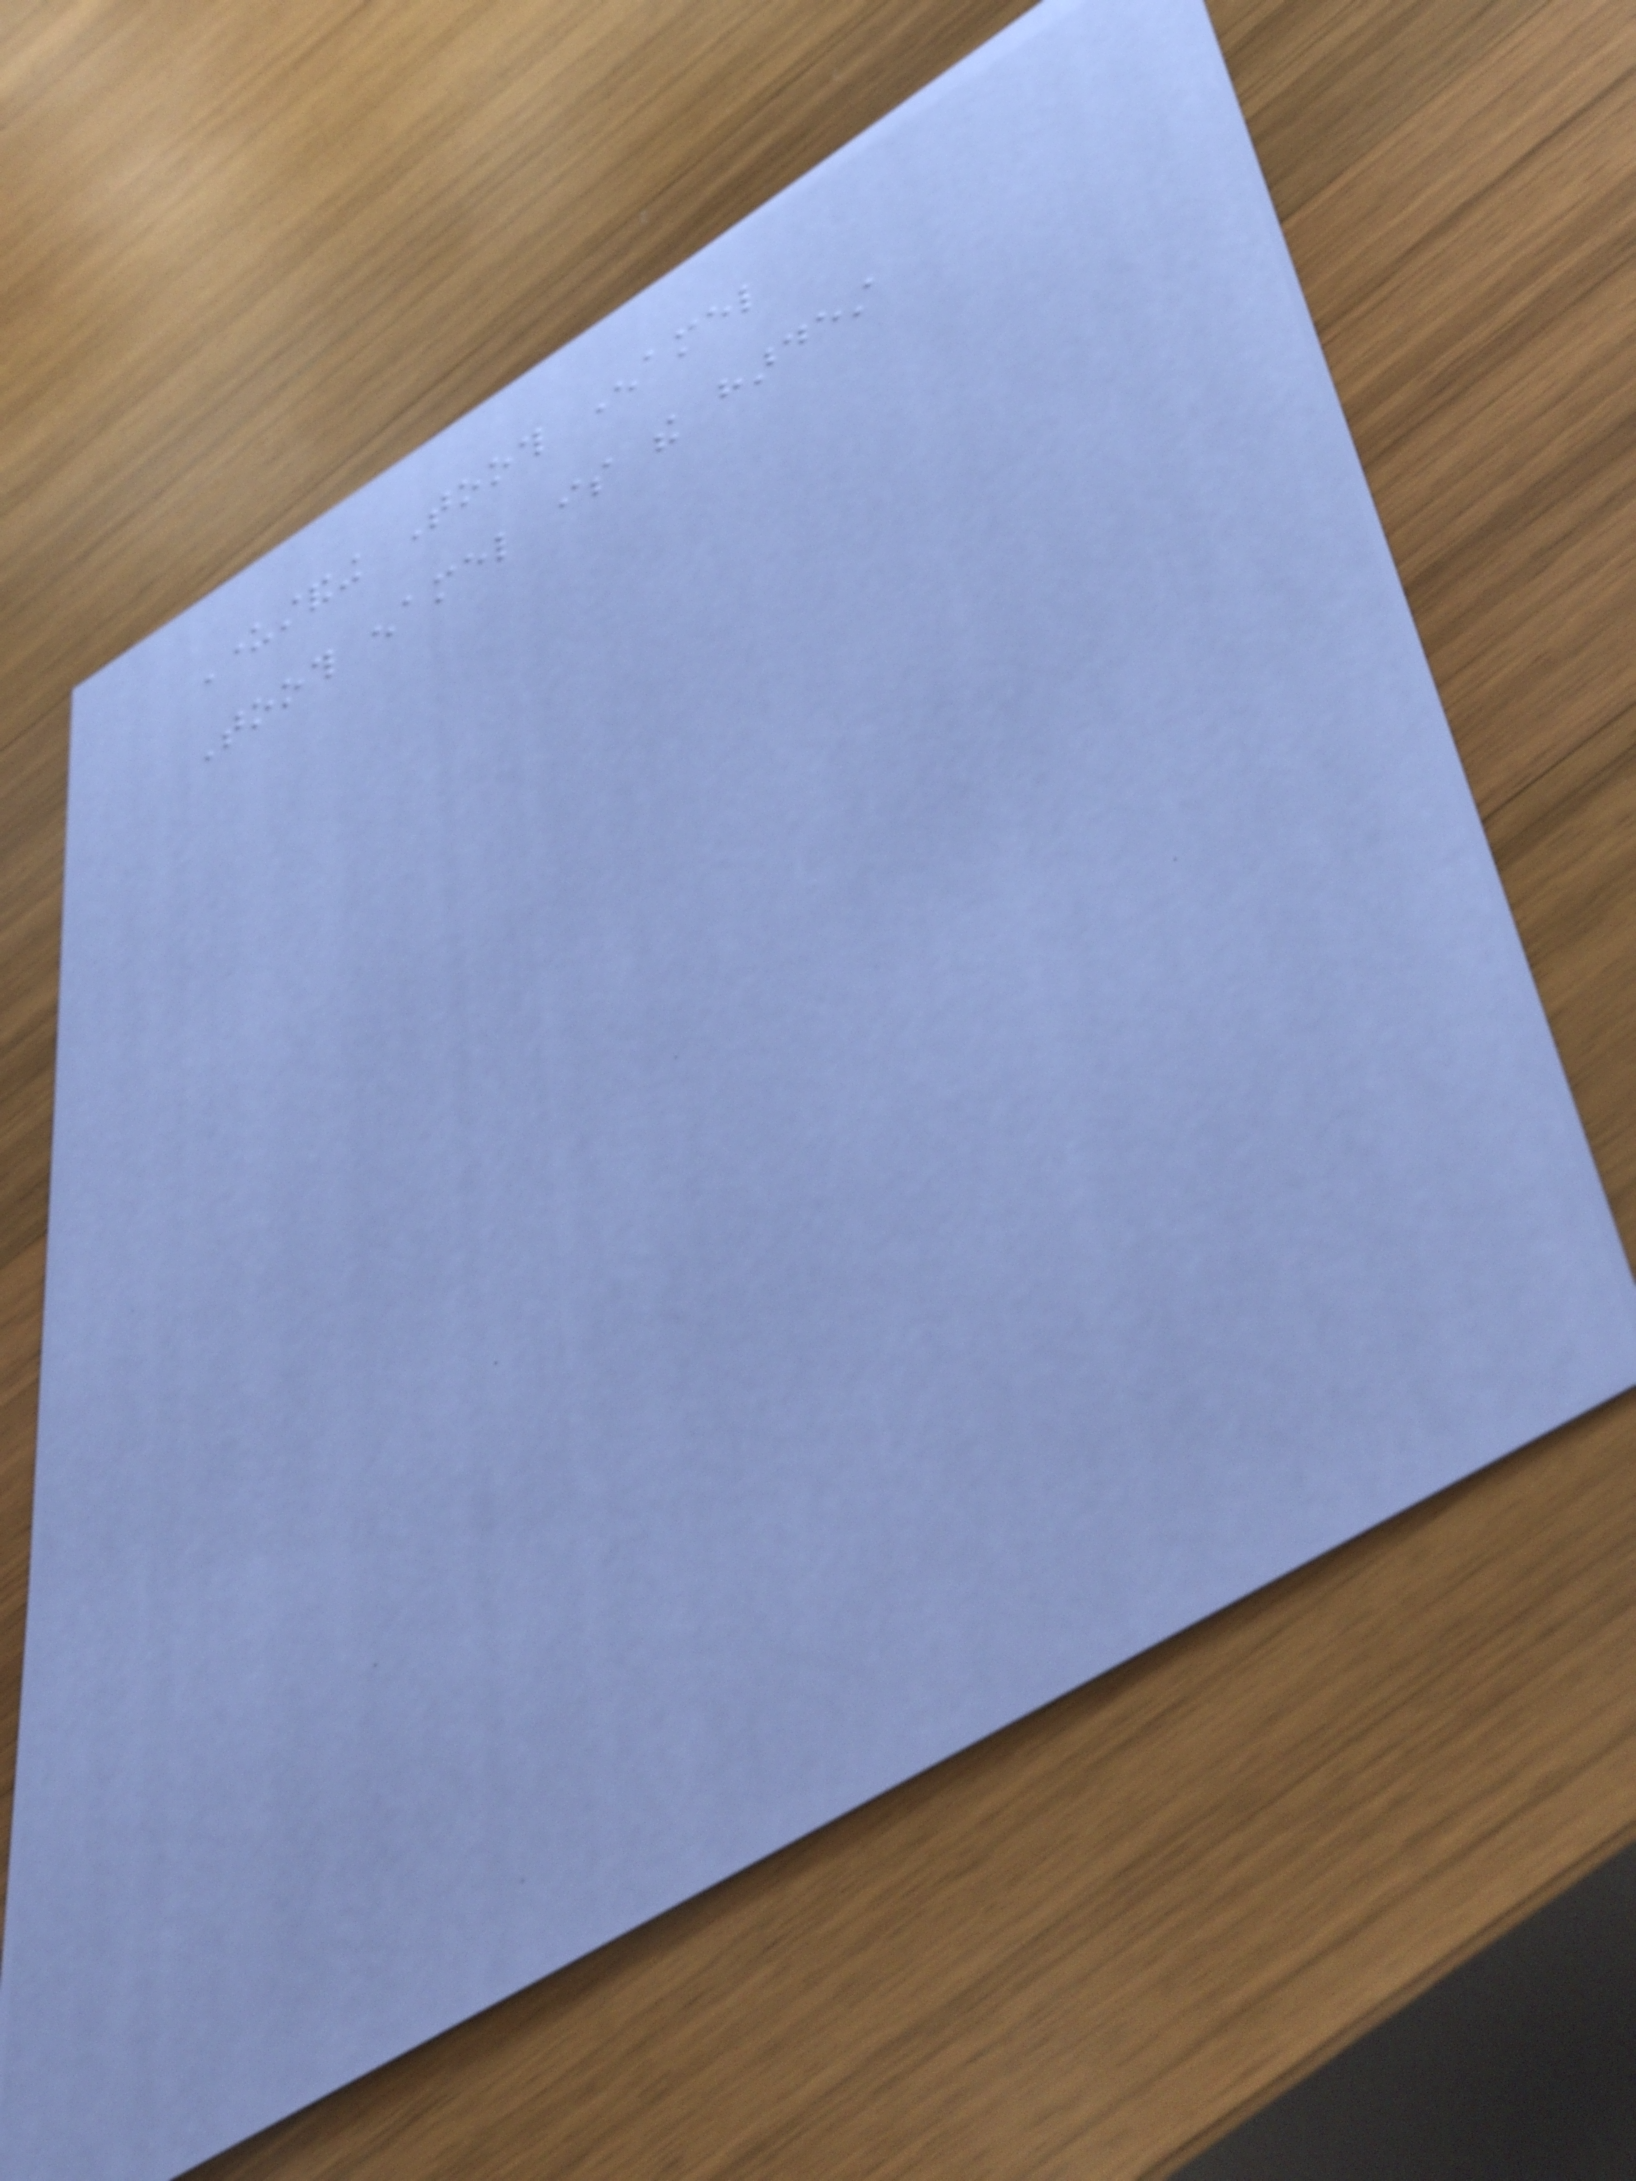Understanding Tooth Enamel
Tooth enamel is the hardest
